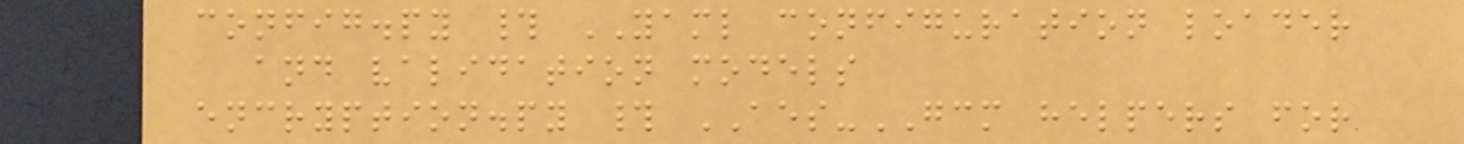config.py # YAML configuration loader
and validation models
encryption.py # AES-GCM helpers for
